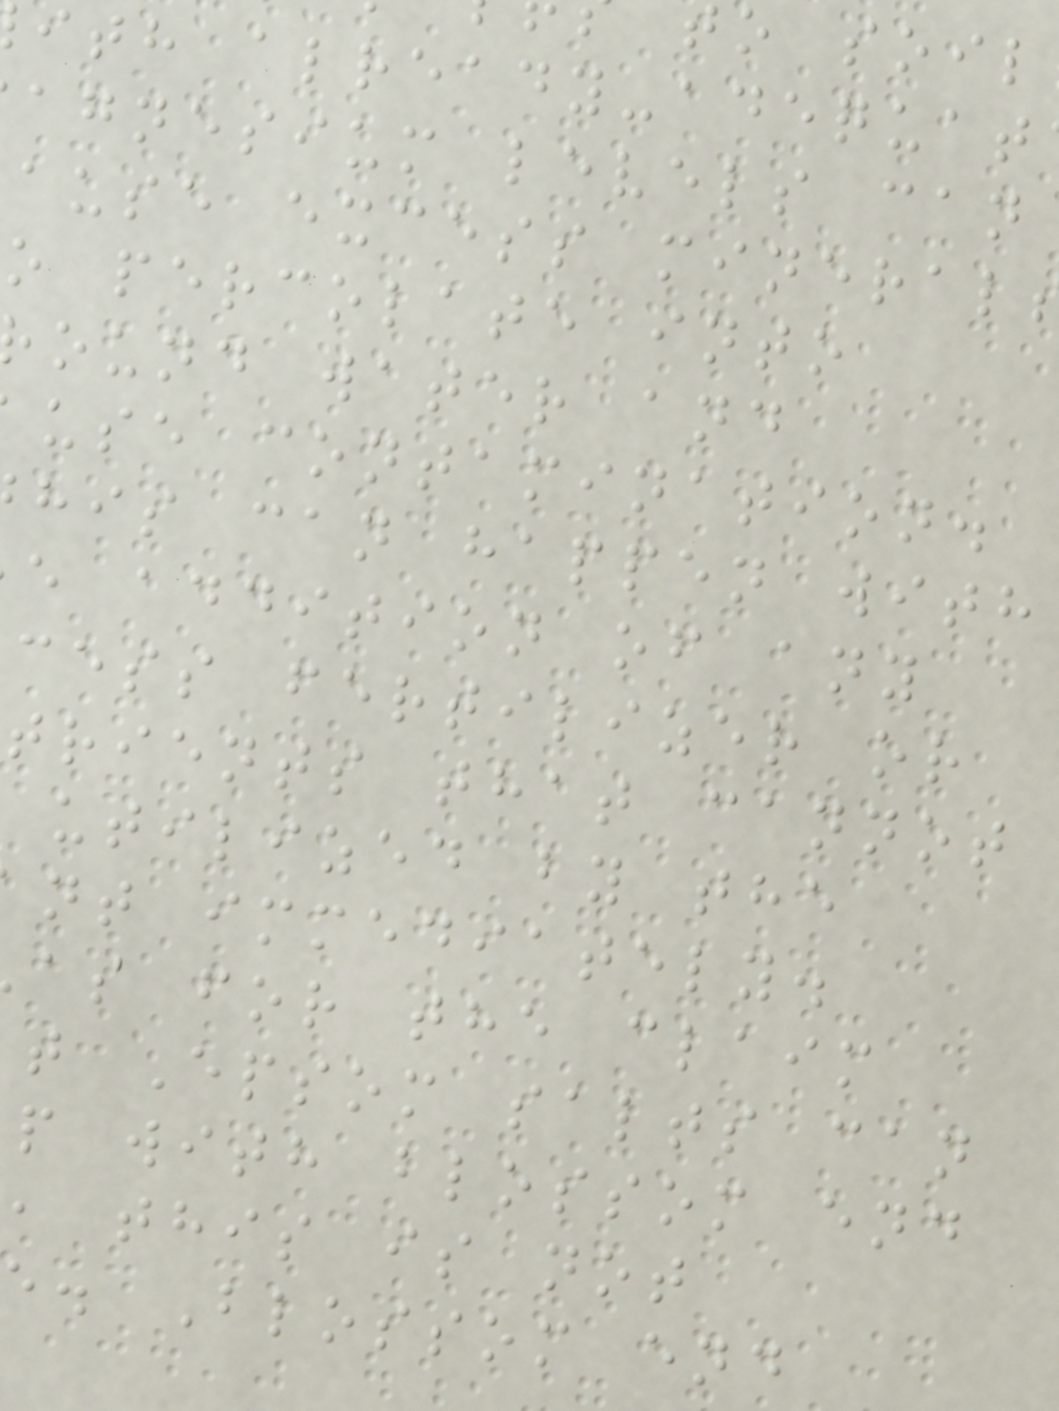o soil
ith already-adequat
agnesium levels can
ause excess mineral
o percolate into
ound water and
use contamination.
his can happen with
e addition of any
cess fertilizer or
trients that cannot
utilized by the
nt immediately.
as for the claim
t Epsom salts can
p with blossom end
, this is not
e. Blossom end
